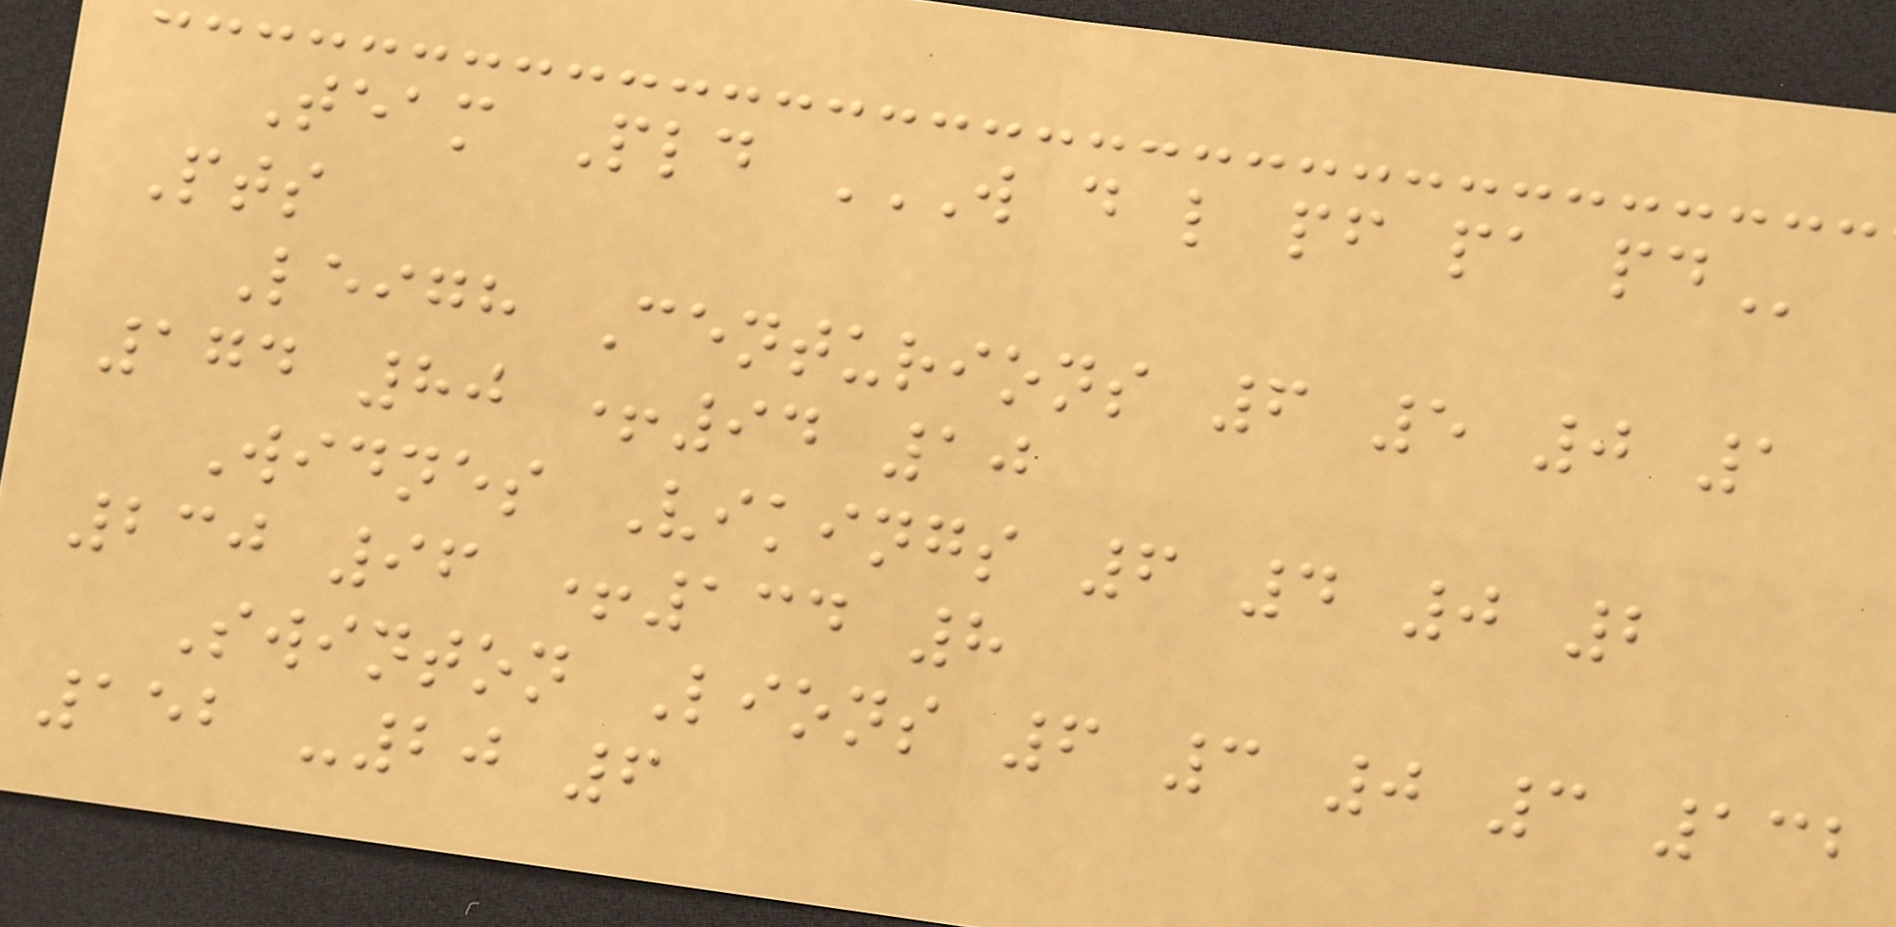Team Pld W D L PF PA PD
Pts
Leigh Centurions 6 5 0 1
174 80 +94 10
Widnes Vikings 6 4 0 2
230 96 +134 8
Swinton Lions 6 3 0 3 132
152 -20 6
